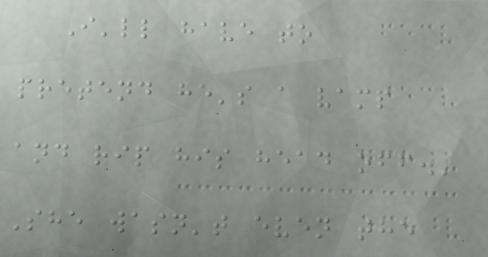I'll have to
pretend he's a vamp
and rip his head off.'
She wasn't even the
